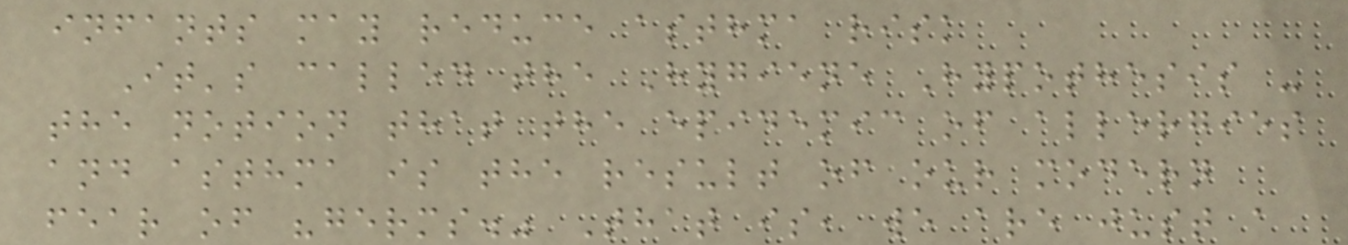infants may reduce asthma risk
It's called the Hygiene Hypothesis -
the notion that the epidemic of allergies
and asthma is the result of our modern
fear of "germs." That is, we are just a
